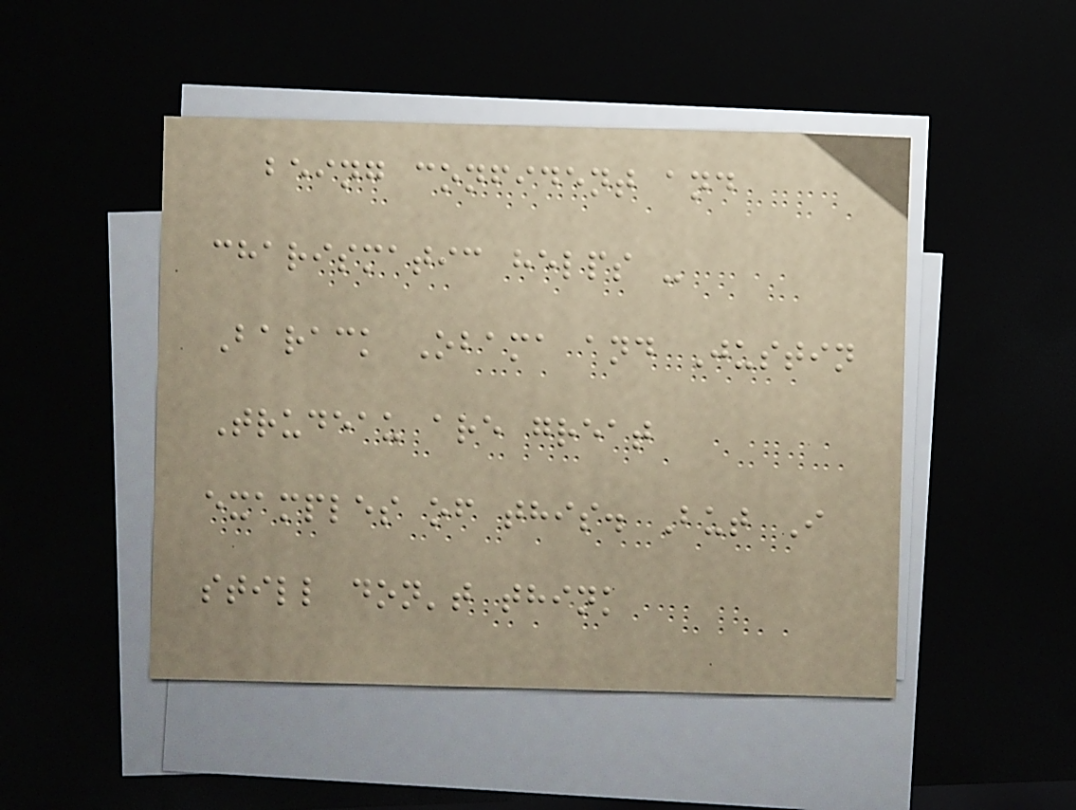being confident and
charismatic helps -
Barack Obama and Justin
Trudeau are great
examples of this. But I
still don't think
